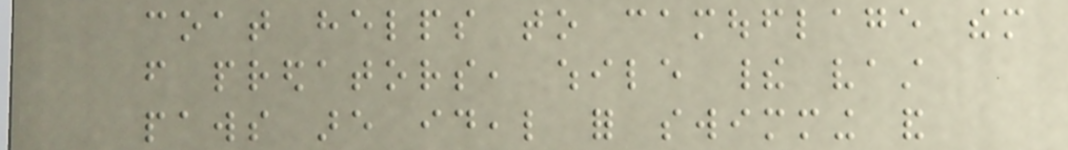coat helps to camouflage them
from predators, while their vast
paws are ideal for swimming and
